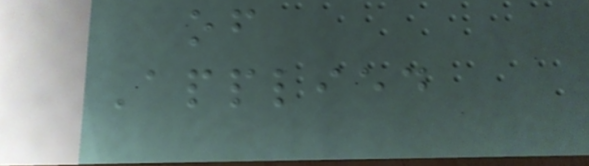of
Applied
